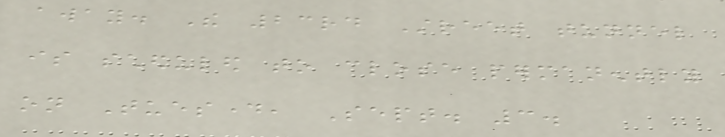away. The 23rd Street tunnel
is scheduled to close permanently
on Tuesday, Sept. 3.
